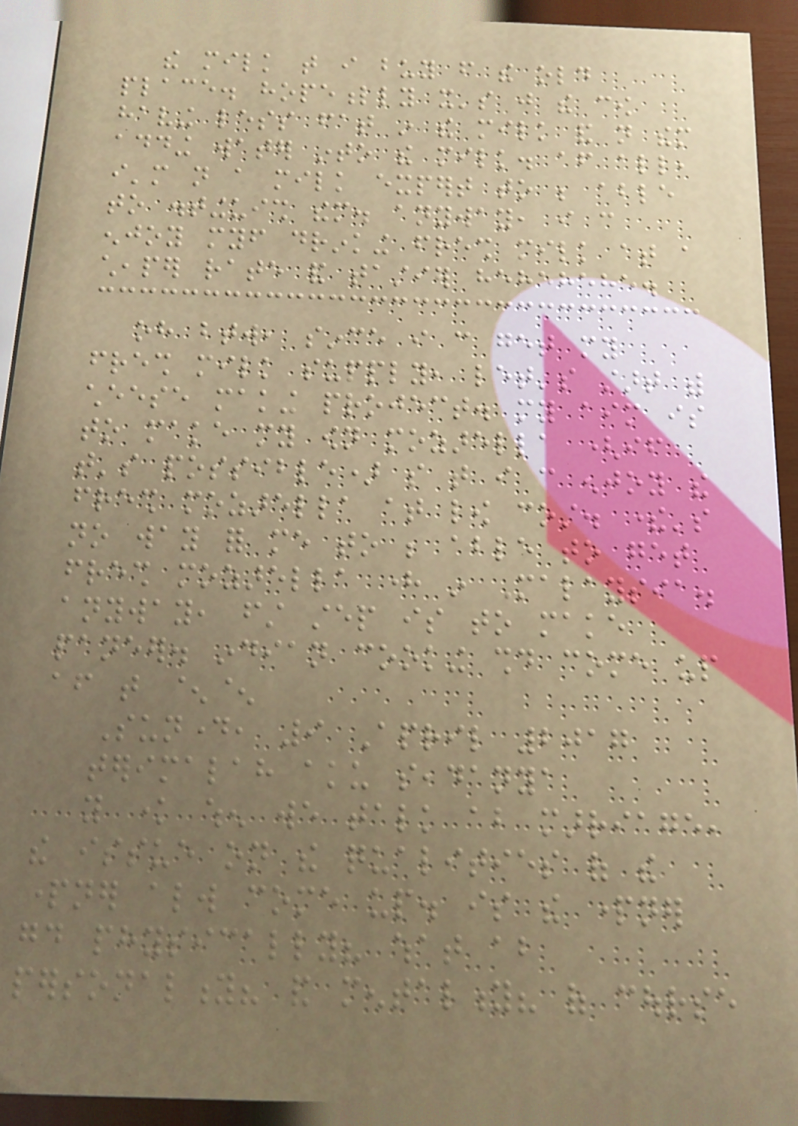the milk that i buy from the old
place. hopefully it's just the cow
having less fat in the milk and not them
adding water into the milk. after all,
i'm not a milk expert to be able
to distinguish them. anyway, i can
enjoy myself drinking fresh milk at a
cheaper rate and tastier hehehehe.
oh btw, since i can get my
fresh milk supply, let's start with
cheese making project. my aim is
to make my own mozarella (if
that's possible) so that i can enjoy the
fresh mozarella at low cost. there's
no way for me to be able to get
fresh mozarella here in Malaysia.
anyway, first step is to make
paneer. indian cooking should come up
after that ^^
Sunday, 9 April 2017
terimalah aku seadanya
you know when we talk about marriage,
the issue on the qualities of the
partner always come up. is the partner
good physically? what about
personality? and mentality? of course
